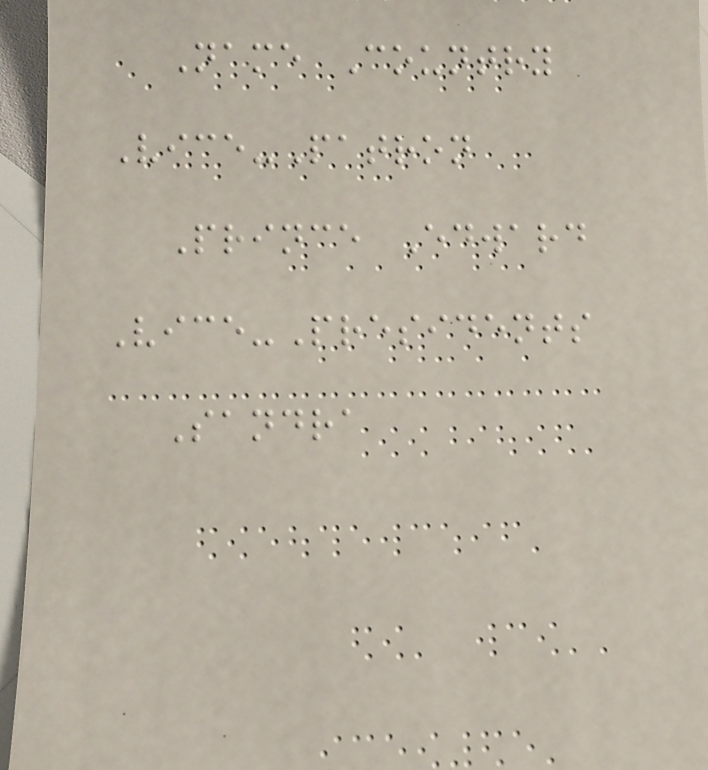Name Country
Vice-Patron
Prince Edward
Vice-Presidents
Sandra
